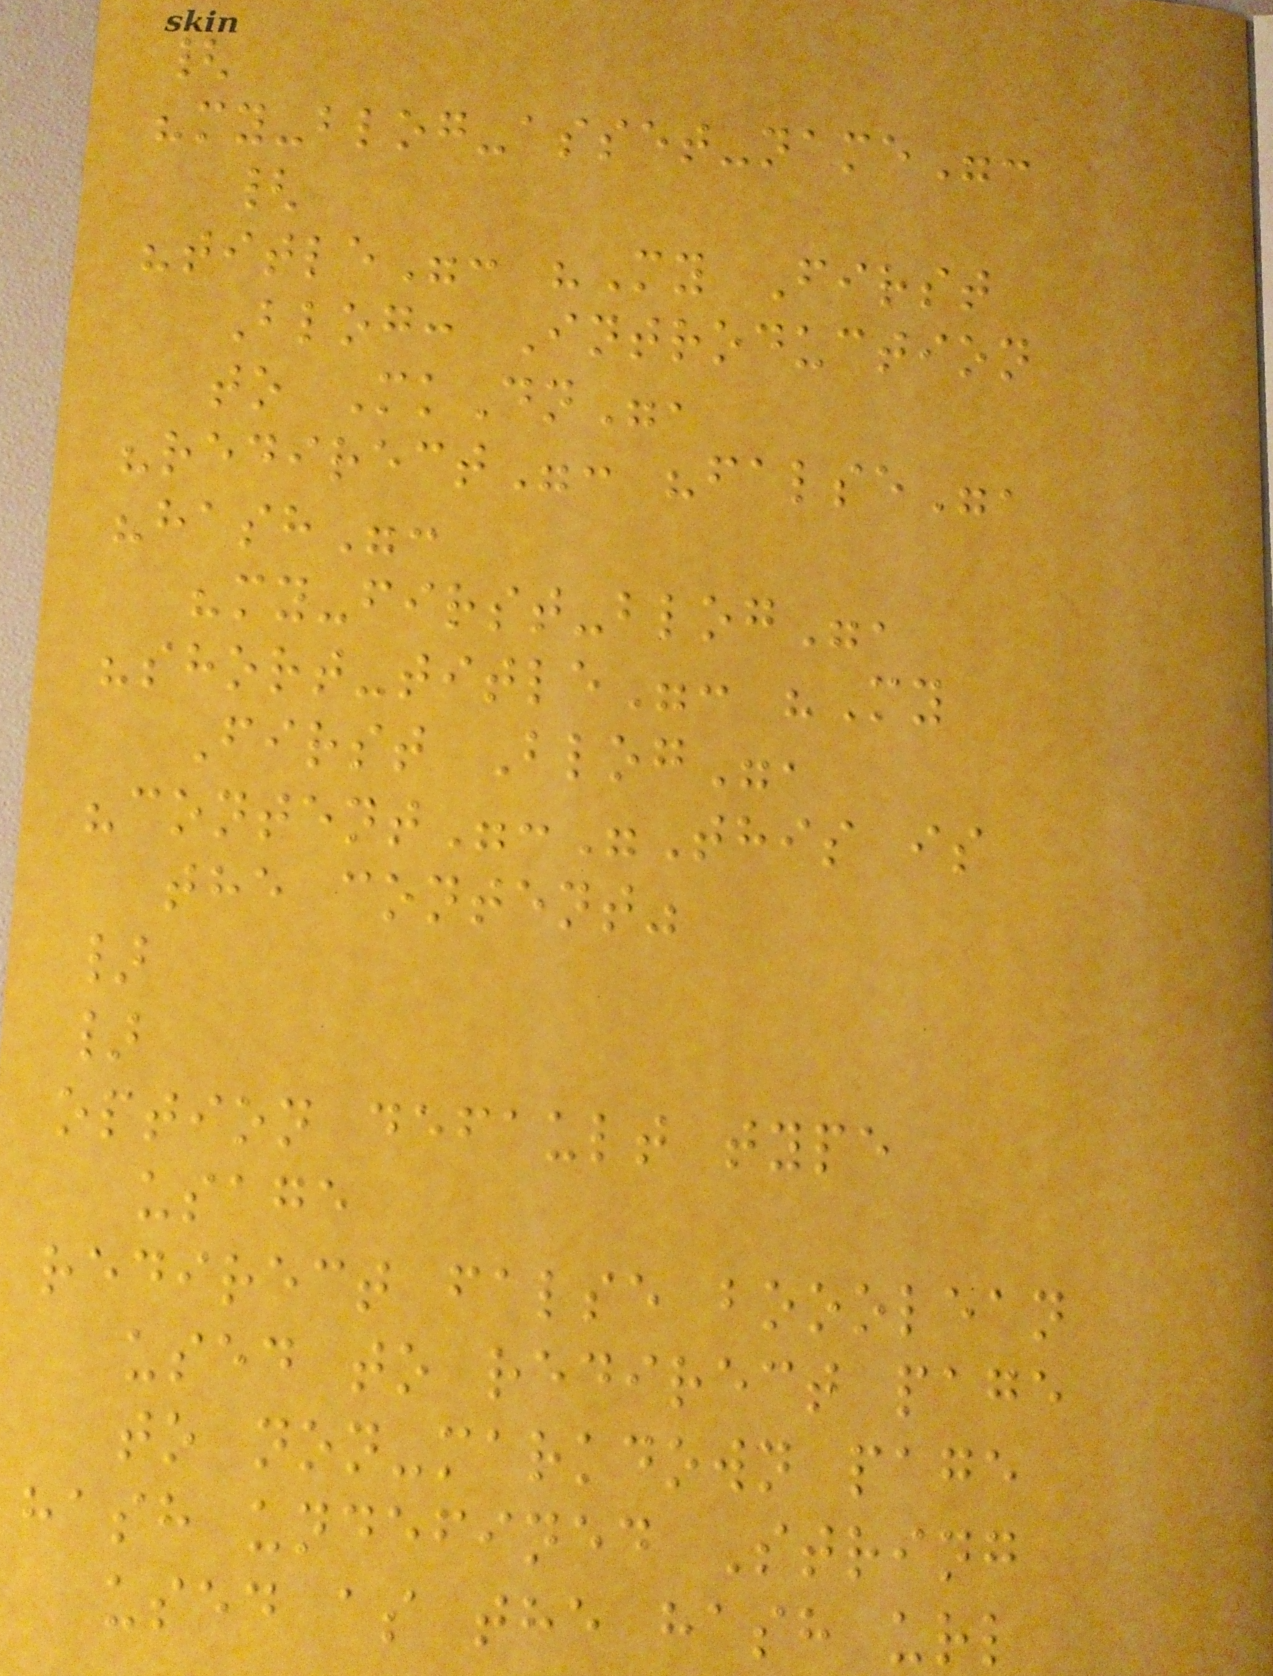{
"my-blog-asset-name":
{
"title": "My First
Blog: Introduction
to MkDn",
"redirect": "false",
"hash":
"my-first-blog",
"short-title": "My
First Blog",
"content":"This is
the content"
}
}
option default type
usage
redirect false booolean
used to redirect page
to non-markdown page
hash undefined String
used as the hash url
